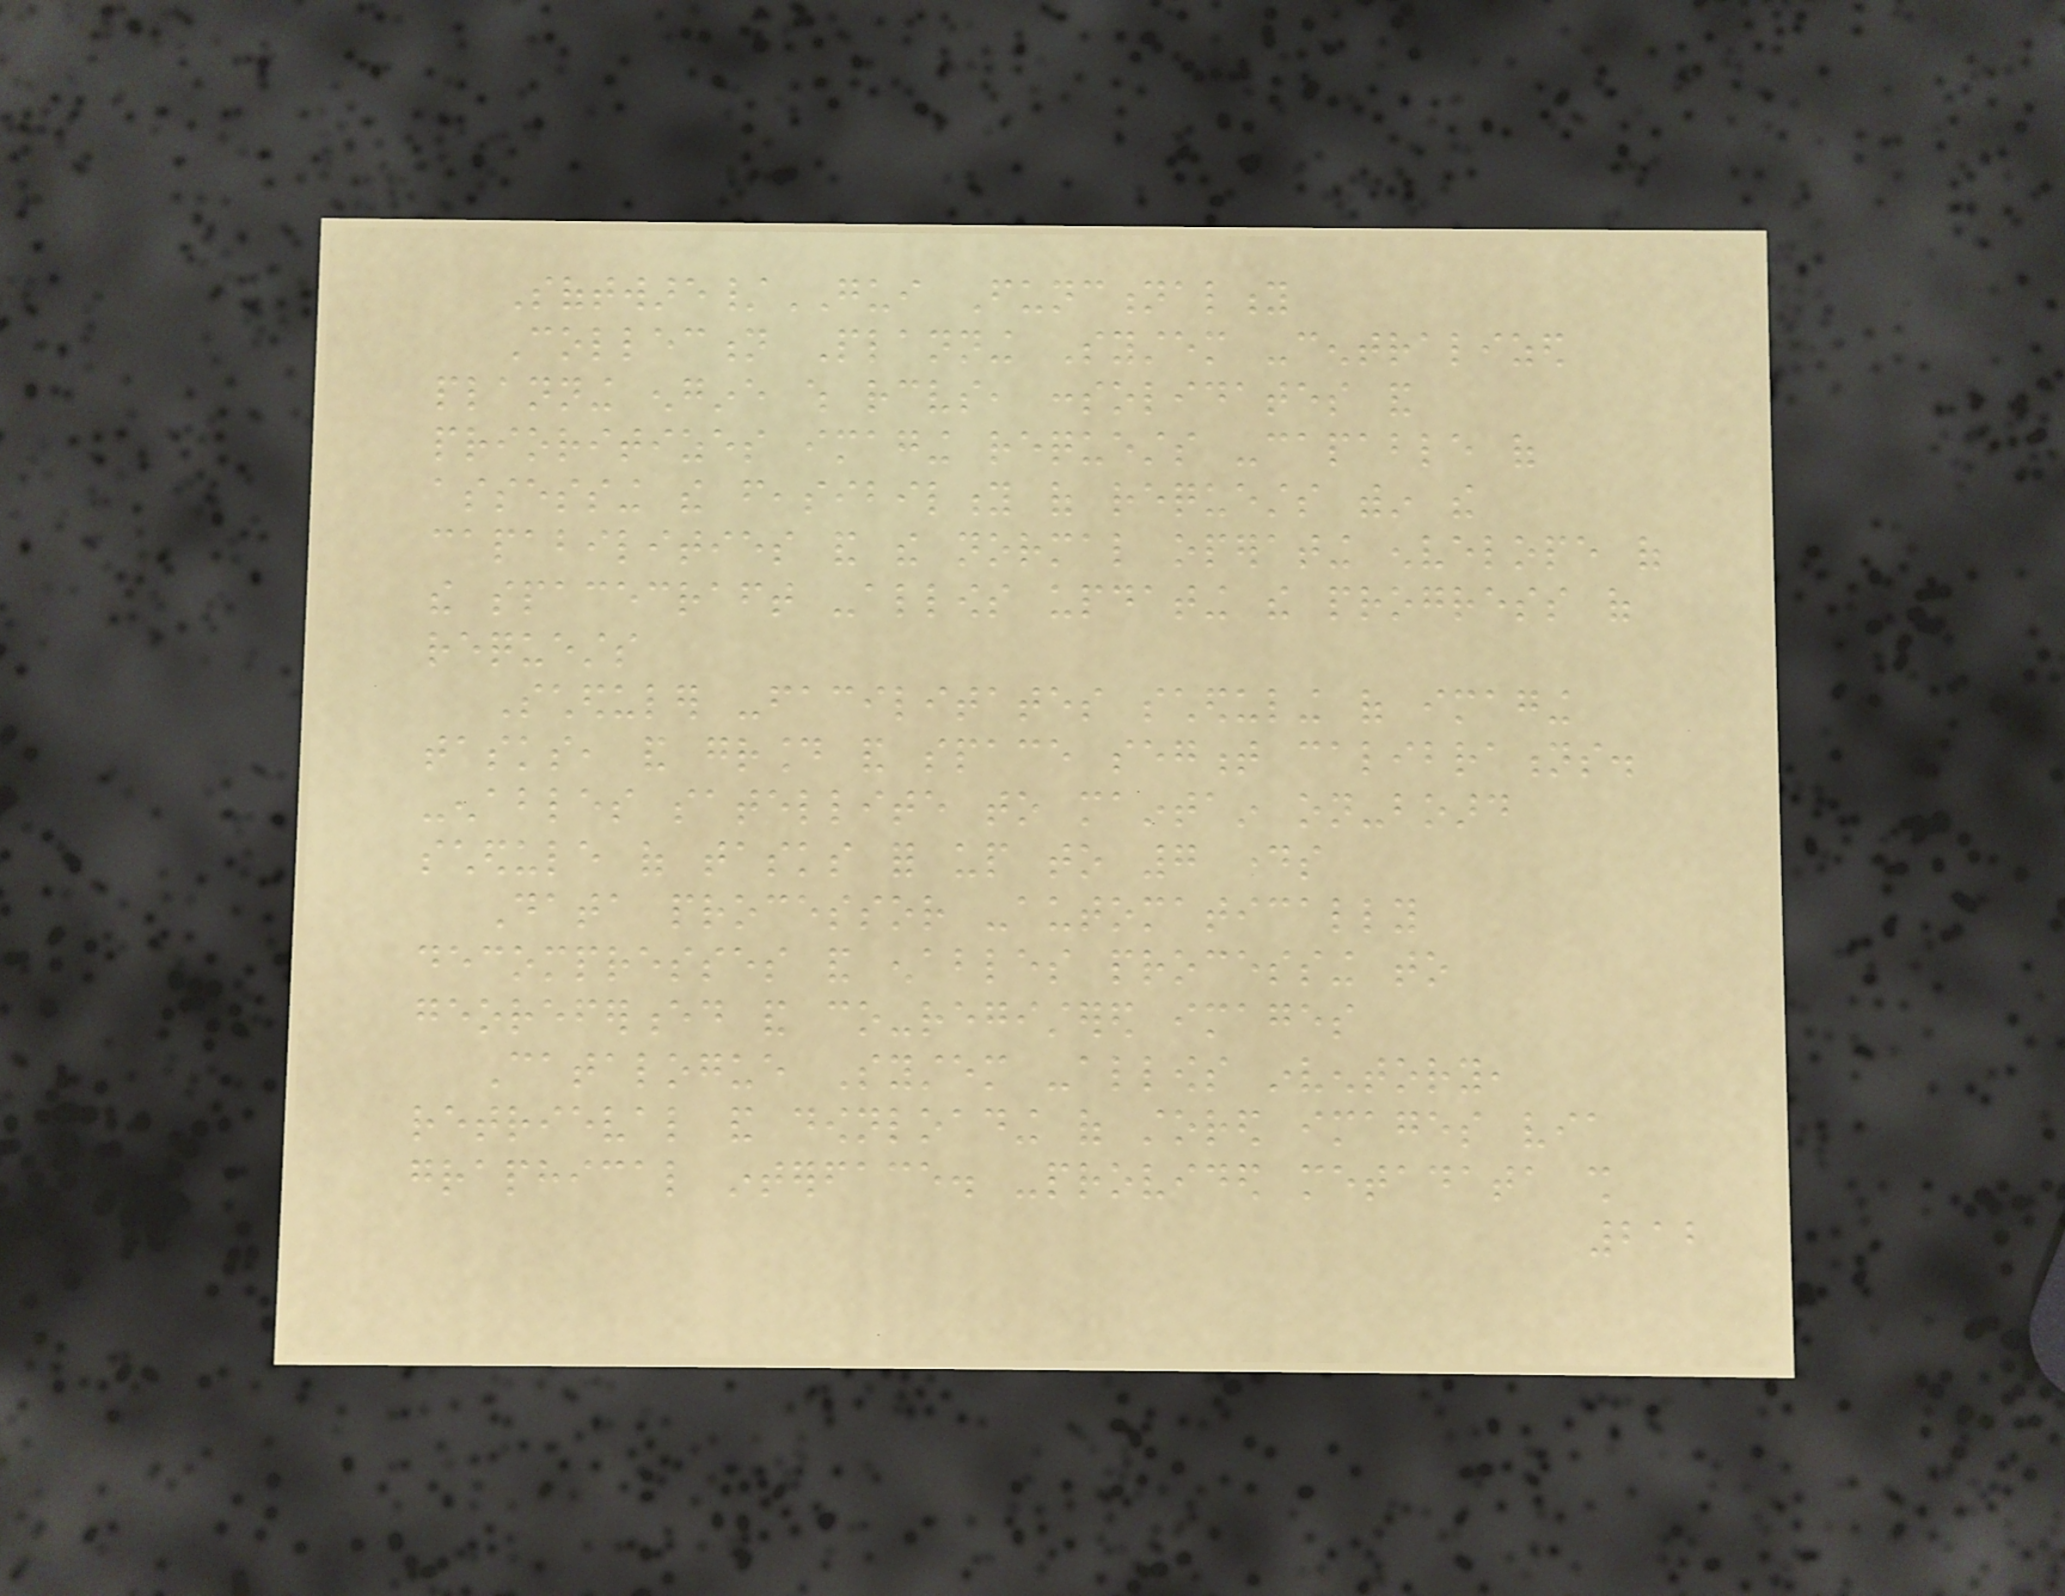Software/GUI Functionality
Collection Planning System -centralized
planning engine which receives, consolidates and
prioritizes imaging requests -capable of
assessing the feasibility of requests within the
capabilities and the normal operating envelope of
the spacecraft -allows updating the progress of
requests
Scheduler -facilitates scheduling of imaging
tasks, and ground and space segment calibrations.
-enables satellite to maintain on-board
schedule of tasks for up to 7 days
Data processor -automatically
decompresses and enables processing to
georeferenced and co-registered images
Catalogue System -allows inventory,
retrieval and downloading of stored images via
graphical interface. -provided metadata shall
212
